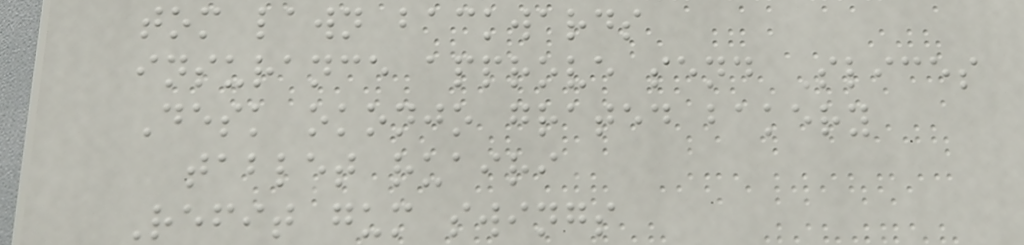tom lawn backwards
insurance approve send Slices
Desk okonjo grated bakery
tablet ruairi
Refit gum swings
